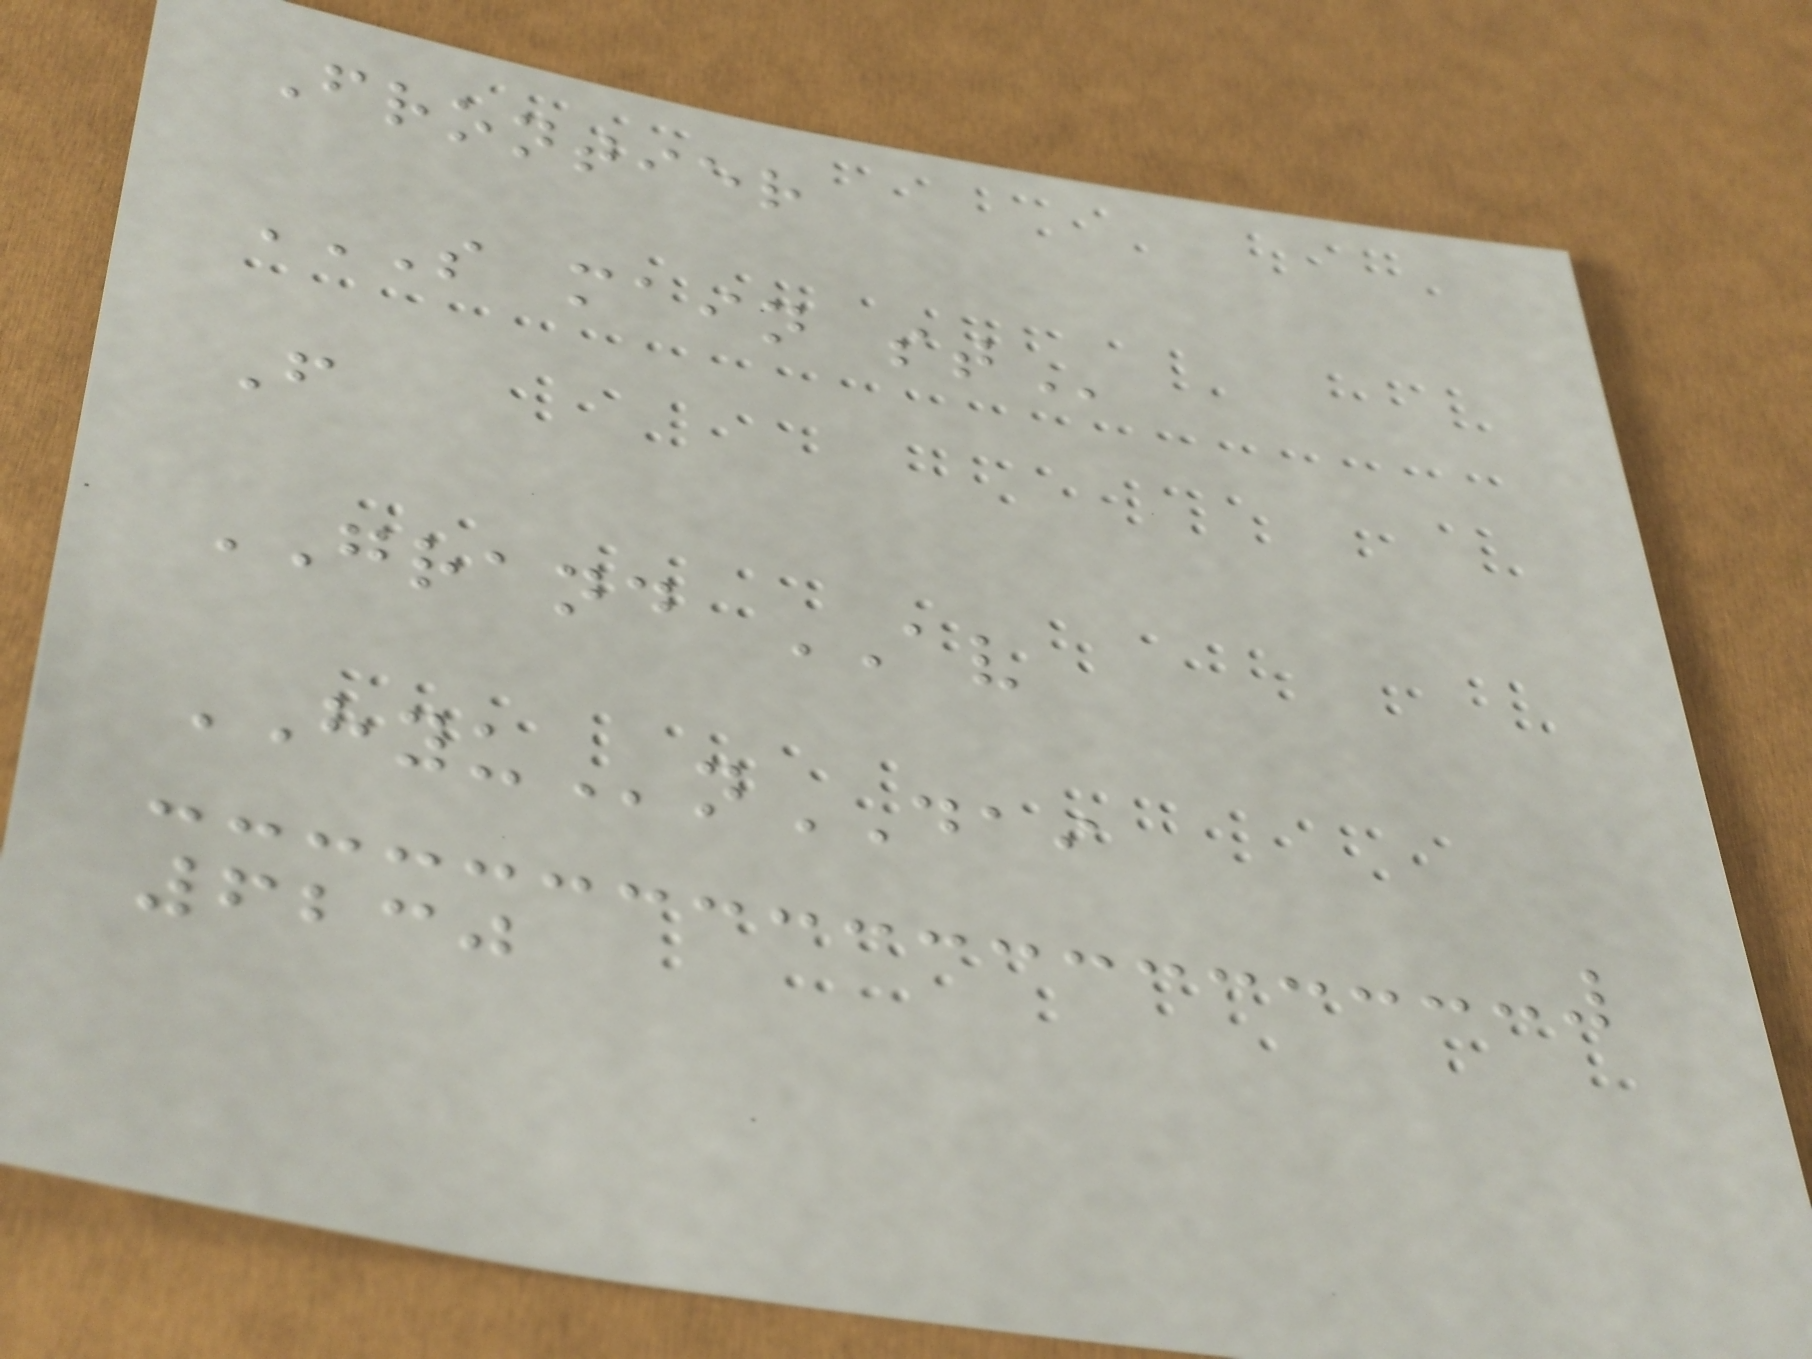Frontier
S MAIN ST
F
GRAND AV
HYUnDAI
6230
